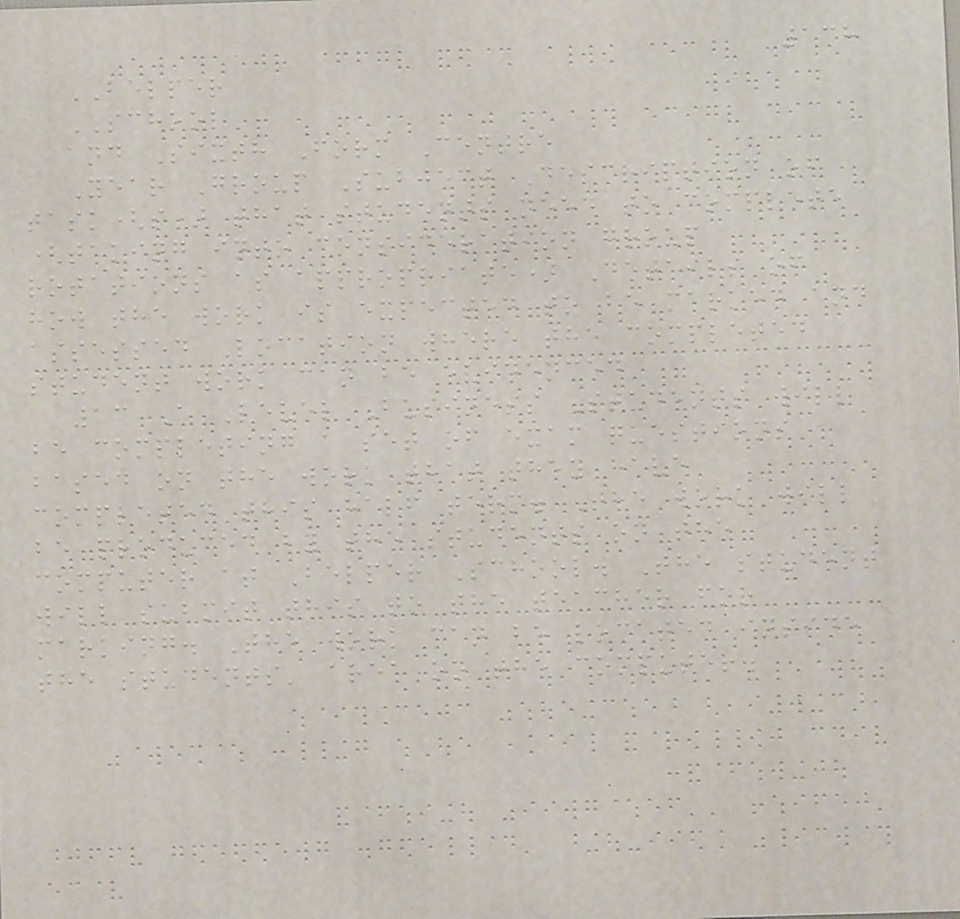138
BELPER
SCHOOL
and Sixth Form Centre
Year Group Subject Description of
task(s) that students need to complete
(taking into consideration group
rotations as appropriate) Details of
how the work is expected to be marked and
assessed Location where the completed
student work can be evidenced
13 A Level Business Students will
be completing a set of exam questions
based on the work that they have
completed this half term. The work will
be produced by the students on the
computer at Belper School. The student
will submit this to the teacher for
marking. The work can be located inside
the students' area on the computer.
